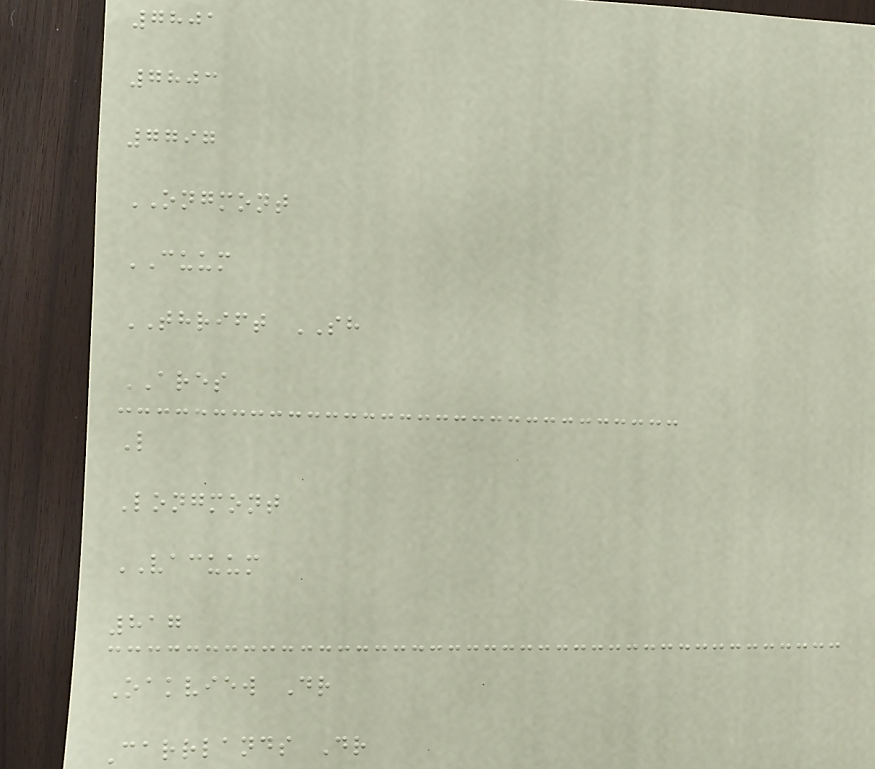7801
7803
7797
ONGMONT
CUUM
THRIFT SH
ARES
L
Longmont
VACUUM
817
Oakview Dr
Carrlands Dr
